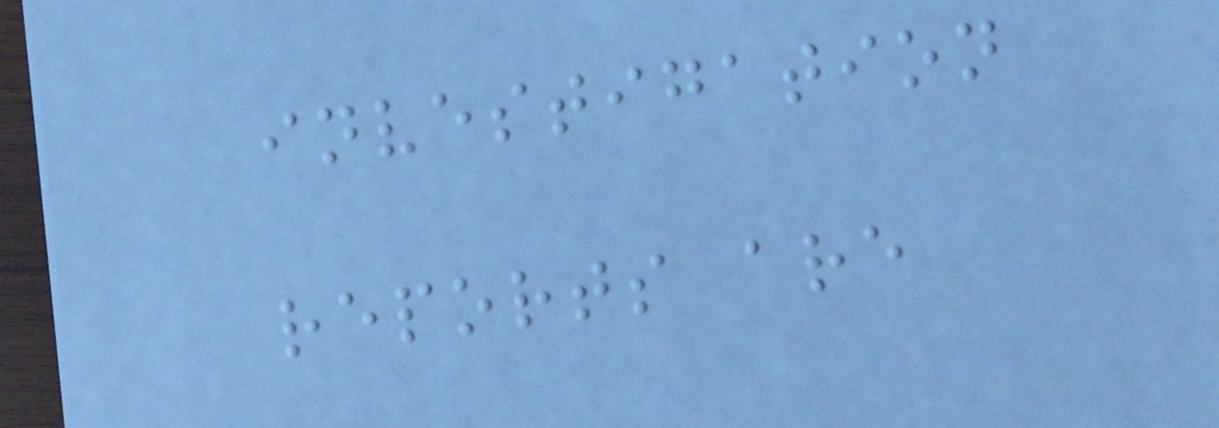investigation
reports are
